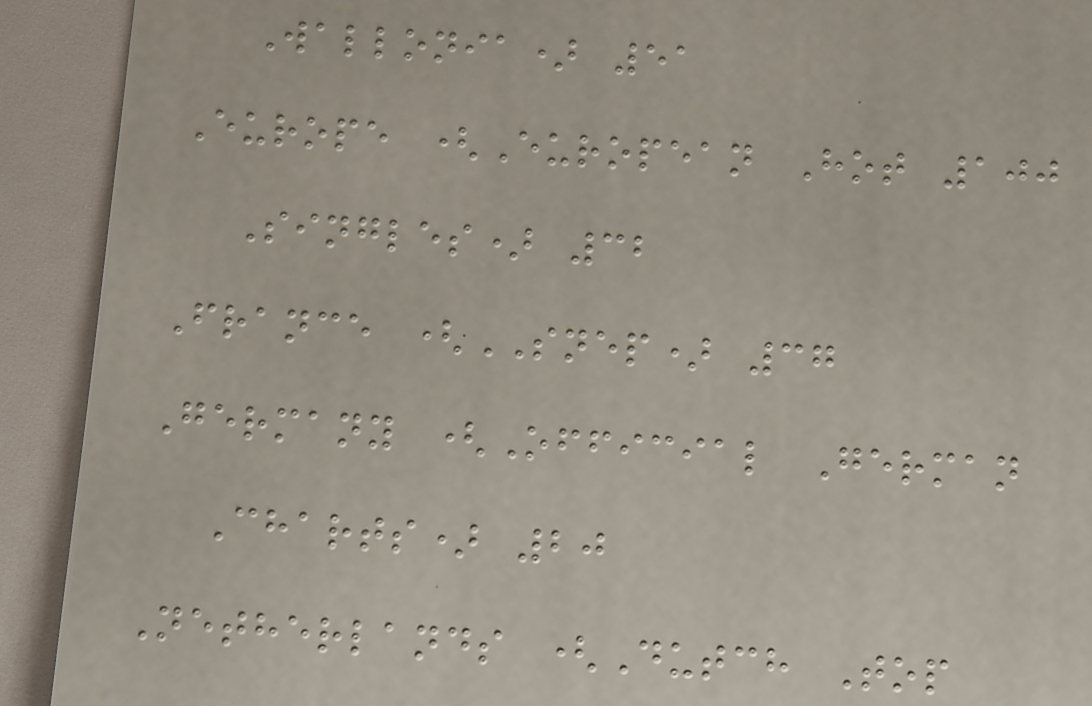Wallonia) 51
Europe (European Hot 100
Singles) 32
France (SNEP) 37
Germany (Official German
Charts) 20
Netherlands (Dutch Top
